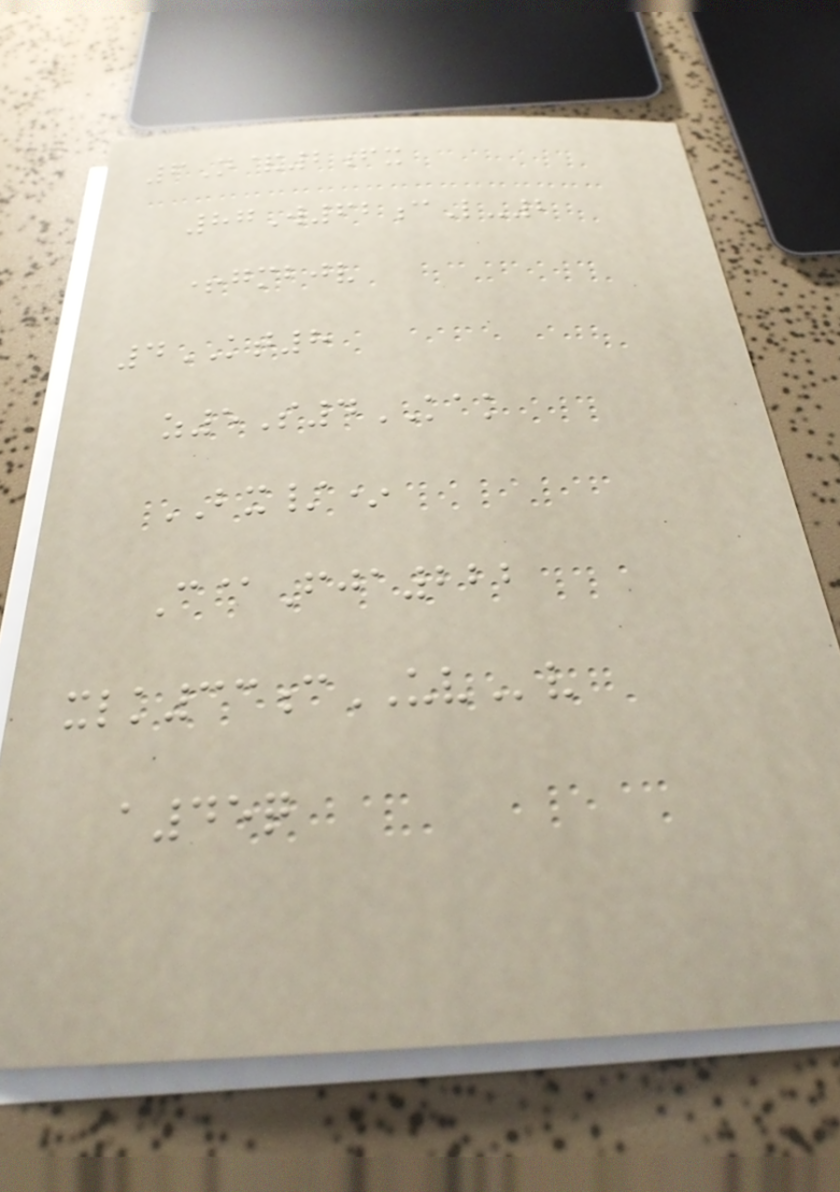6N&2fx
87W62cL-2
+gmbjv
4KT8
z5S4KAK
BX/*
C@Fja222
xlk33cUVv
a45q
